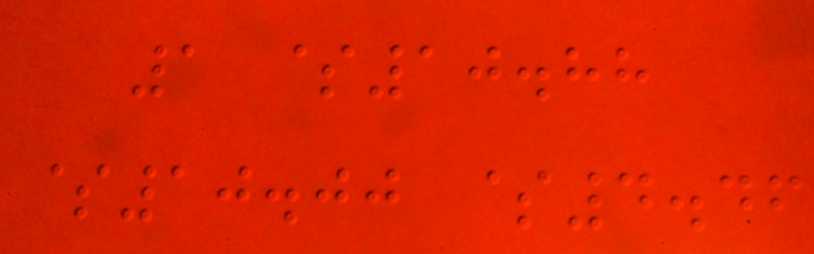1 $10.88
$10.00 $4.46
